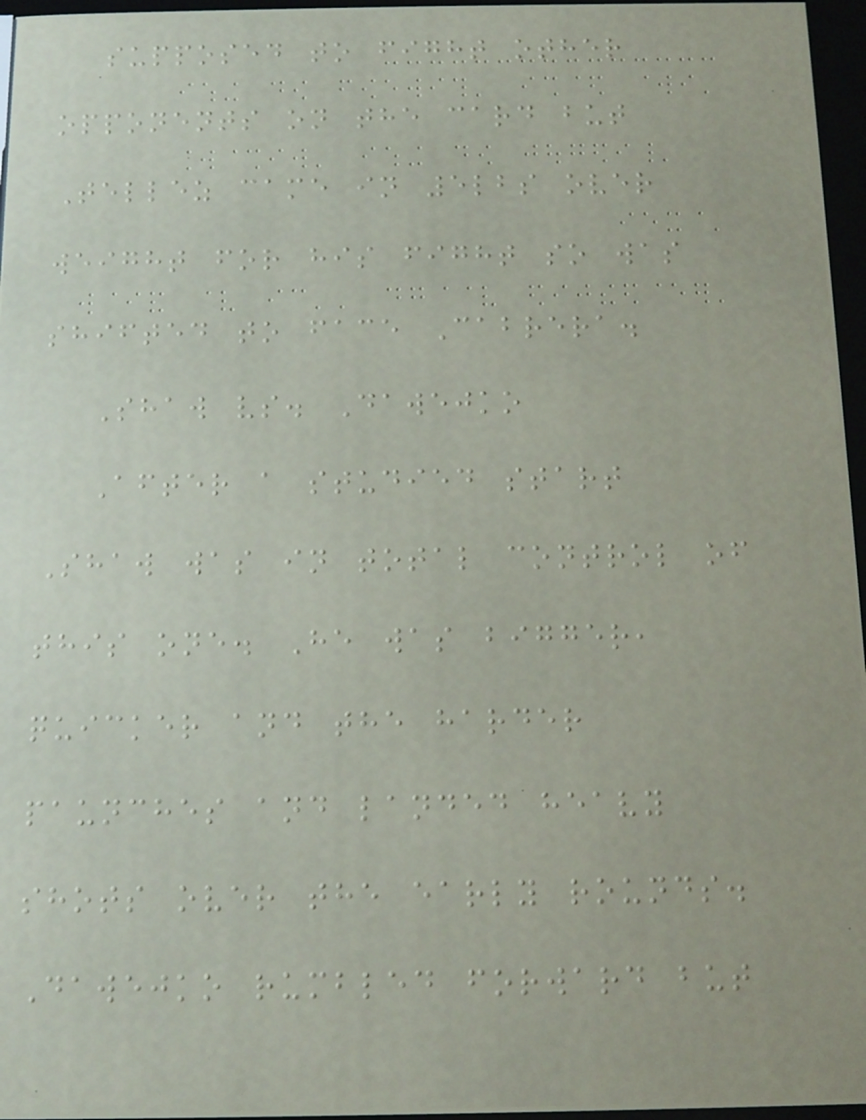supposed to fight other
opponents on the card but
Tellez came in 5lbs over
weight for his fight so was
shifted to face Cabrera.
Shaw vs. Dawejko
After a studied start
Shaw was in total control of
this one. He was bigger,
quicker and the harder
paunches and landed heavy
shots over the early rounds.
Dawejko rumbled forward but
